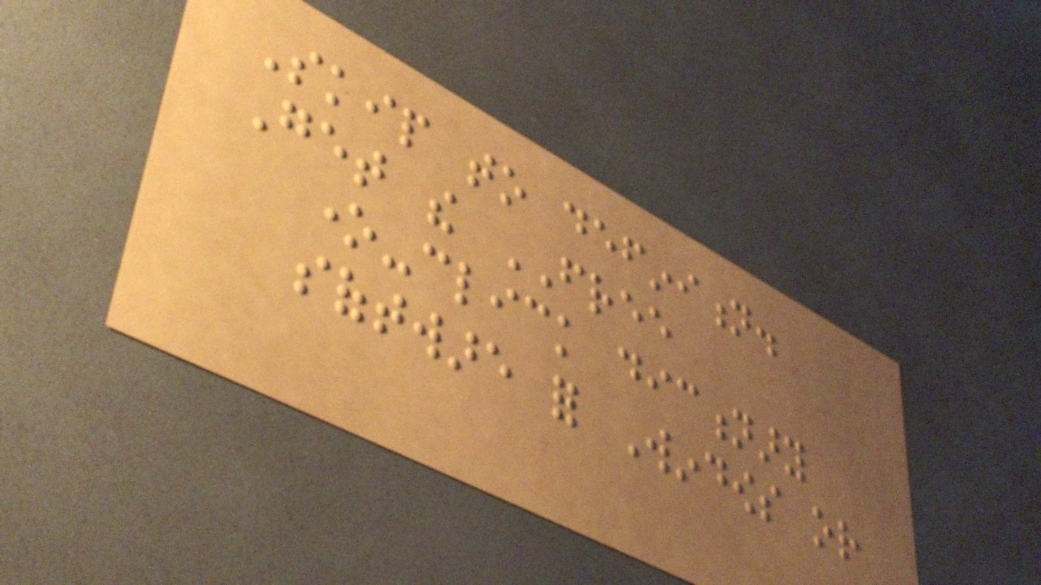Skip to definition.
Get the FREE
one-click dictionary
software for Windows or
